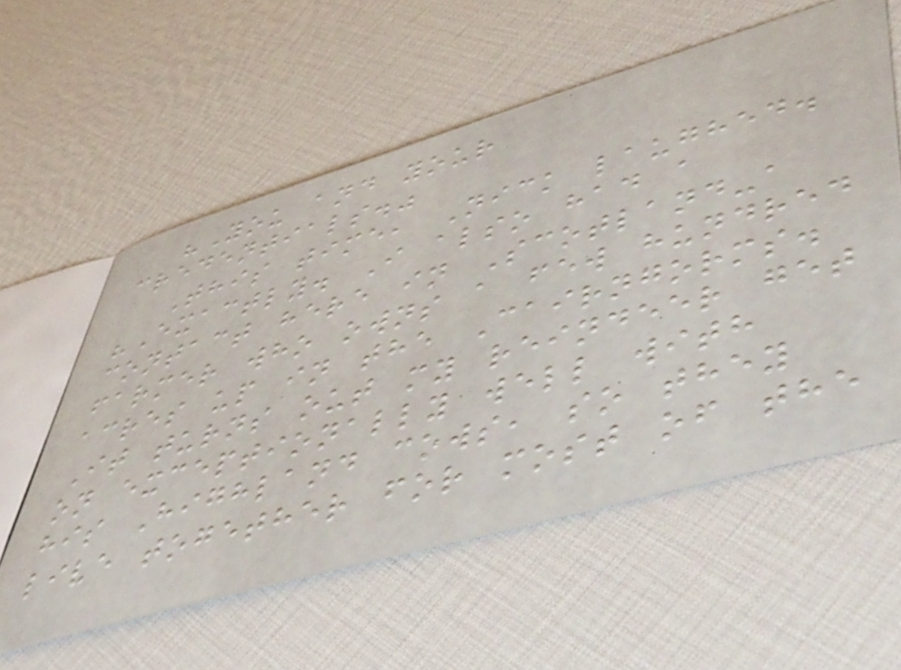"You and your
credentials."
This time, Nick laughed.
"Exactly. I also had a
contact here in Scotland-a
farmer who owns a few hundred
acres up in the Cairngorms.
It turns out my reindeer get
on exceptionally well with
his Highland cows, so they
live together for most of the
